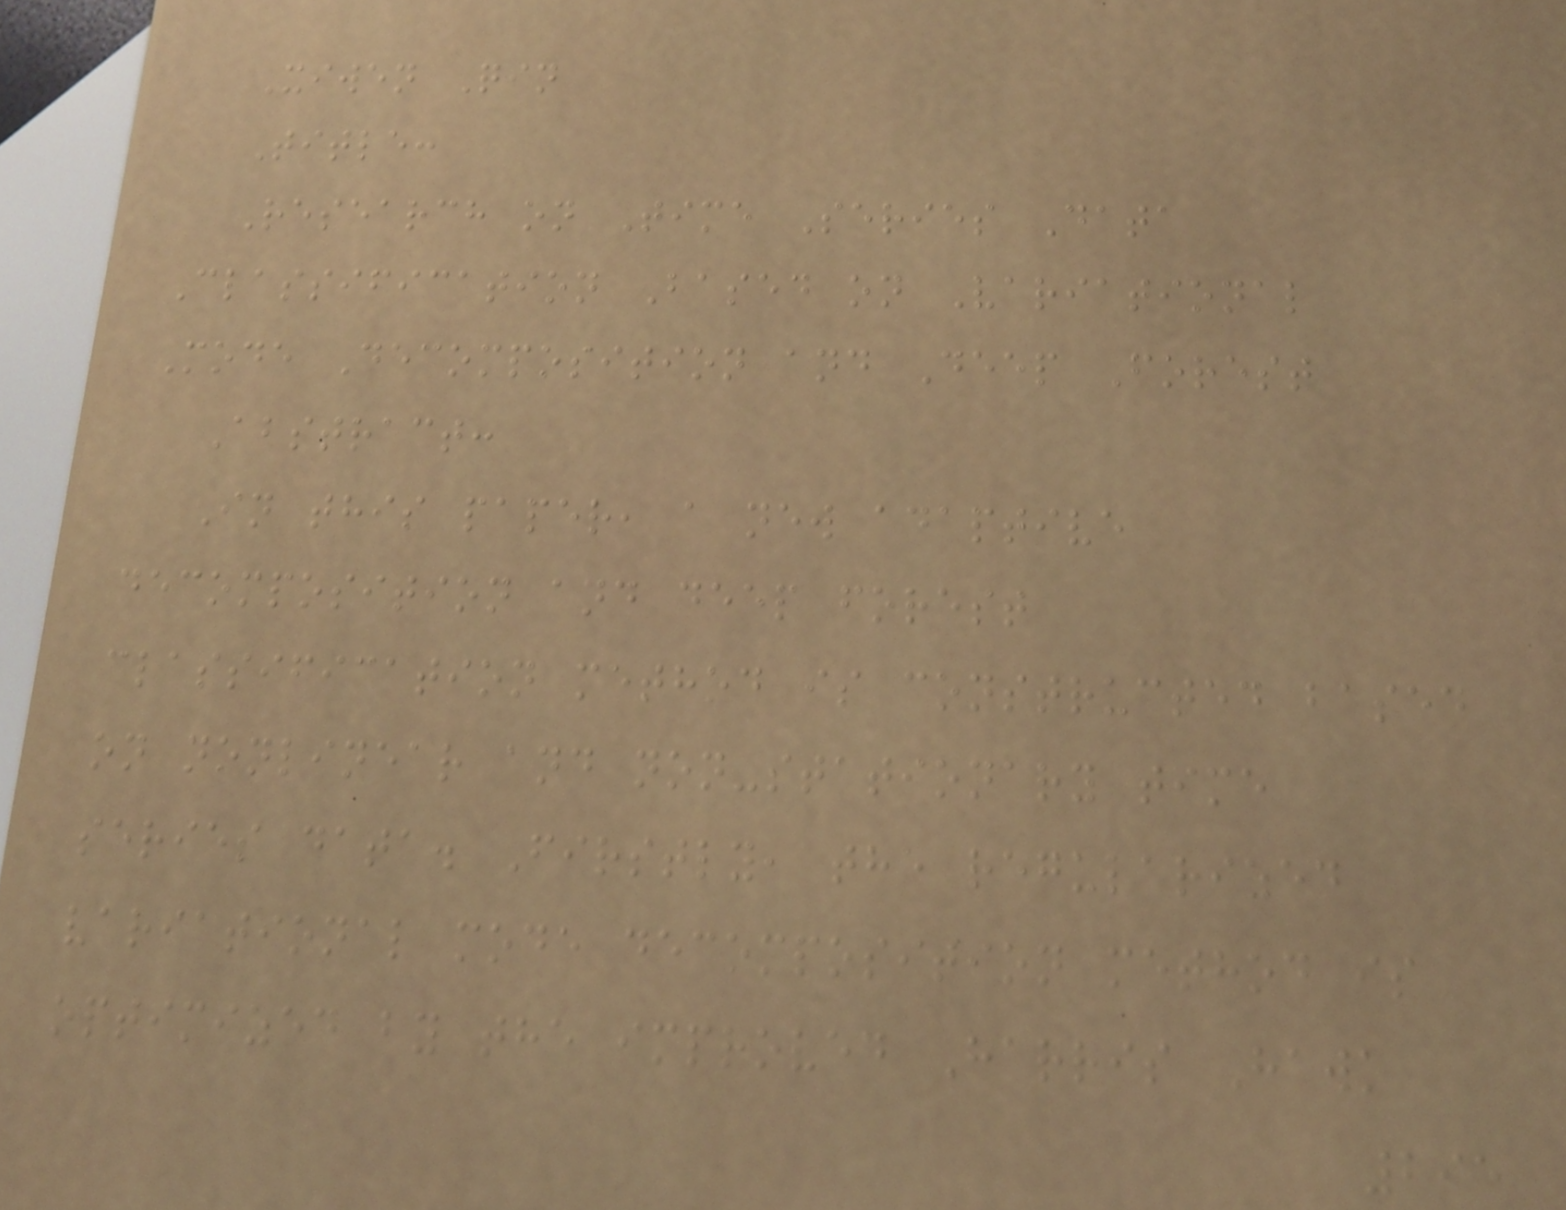Xiwen Qin
Title:
Research on Time Series Data
Classification Based on Variational
Mode Decomposition and Deep Forest
Abstract:
In this paper, a new adaptive
decomposition and deep forest
classification method is constructed based
on nonlinear and non-stationary time
series data. Firstly, the regularized
variational mode decomposition method is
optimized by the improved Harris Hawk
295
